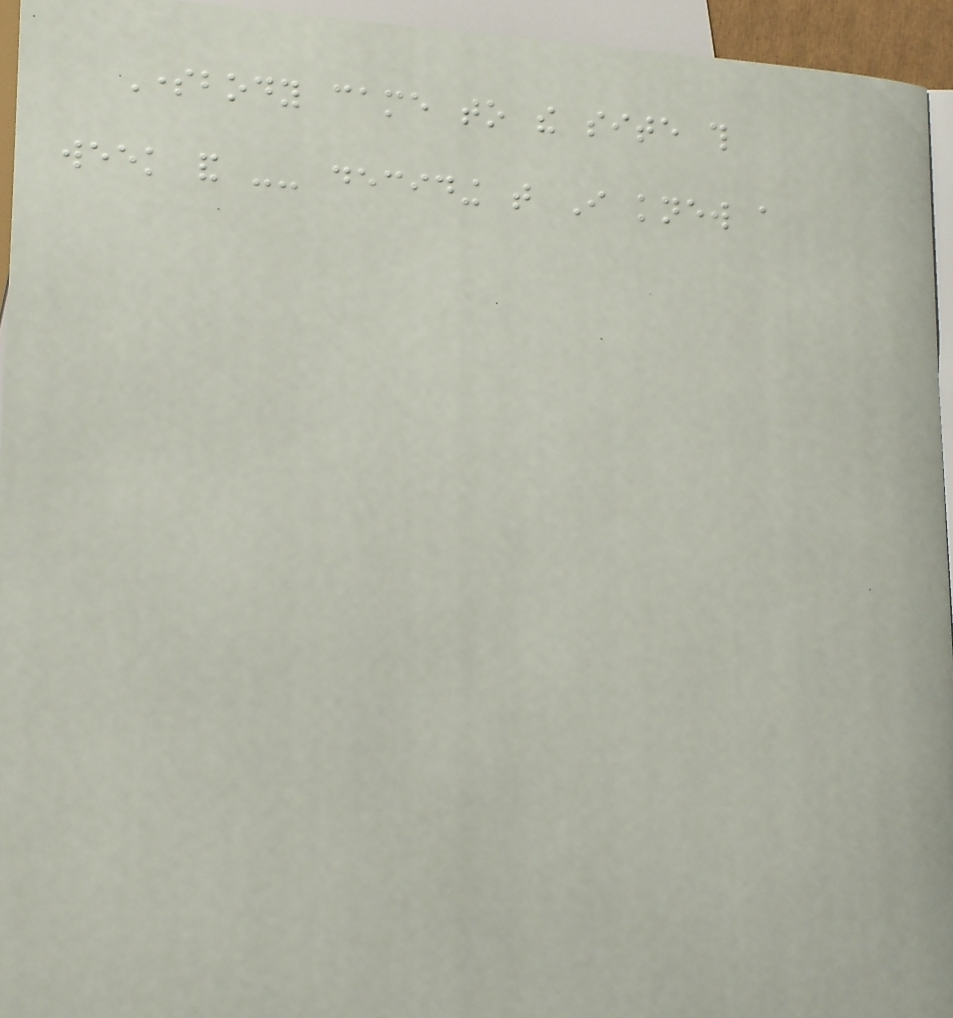Somebody came to the site this
week and -- deciding that I knew a
